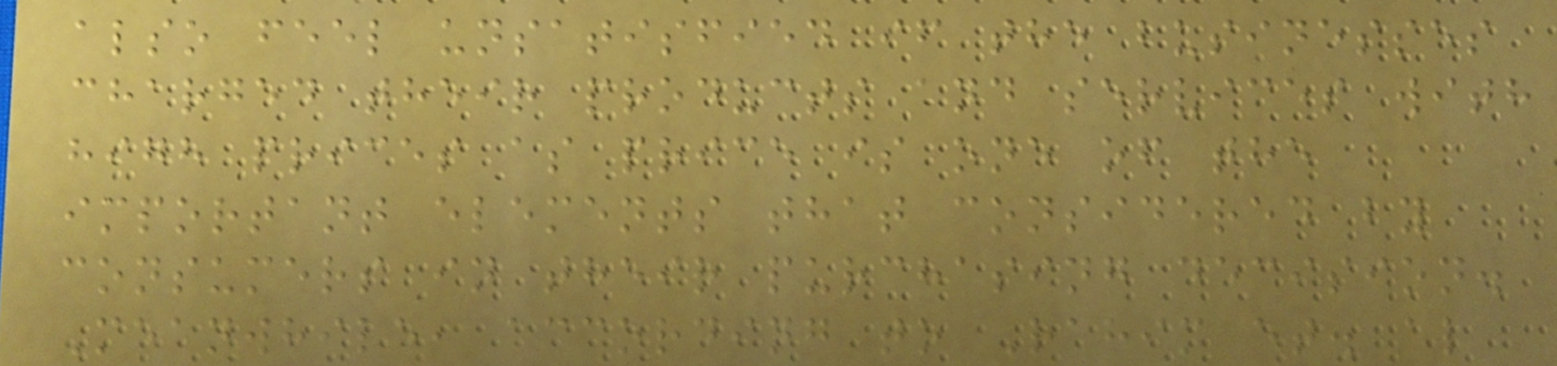also feel unsatisfied if the businesses
charged their products and services with
high prices as price is one of the
important elements that considered by
consumers in their purchasing decision.
Meanwhile, according to Rahim et. al
